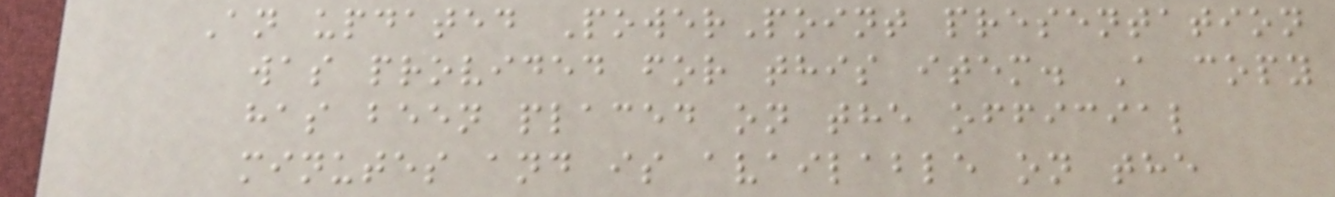An updated PowerPoint presentation
was provided for this item. A copy
has been placed on the official
minutes and is available on the
